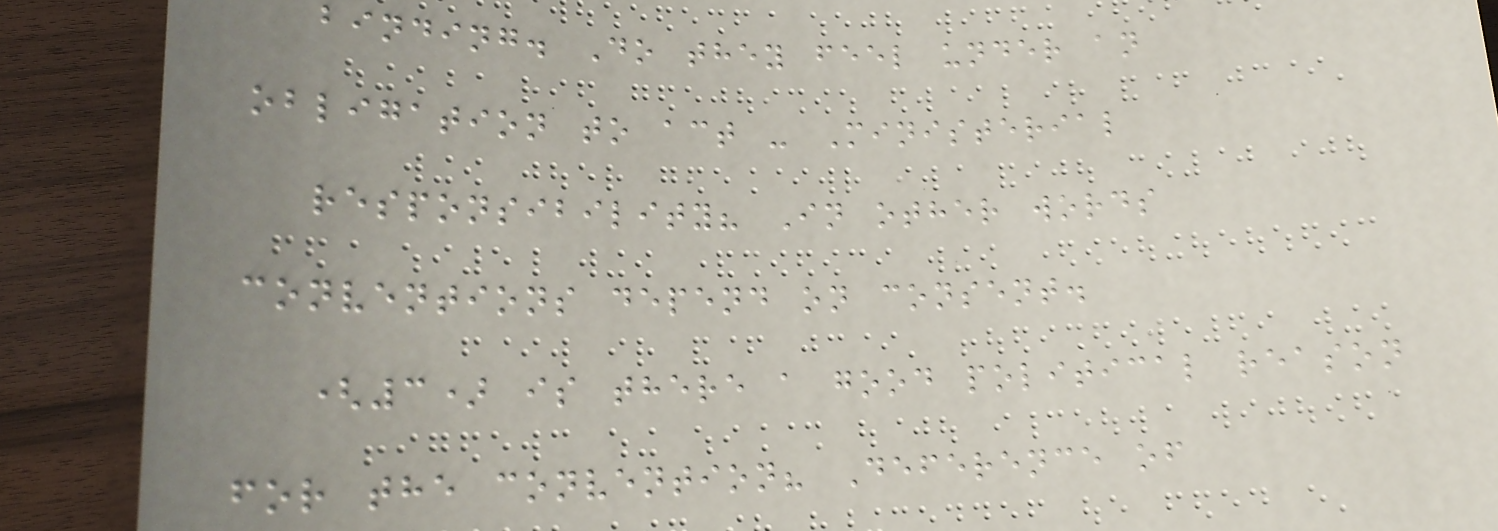binding. Do they feel under an
obligation to act - Ministerial
responsibility? In other words
conventions depend on consent.
(3) is there a good political reason
for the convention? Deference of
